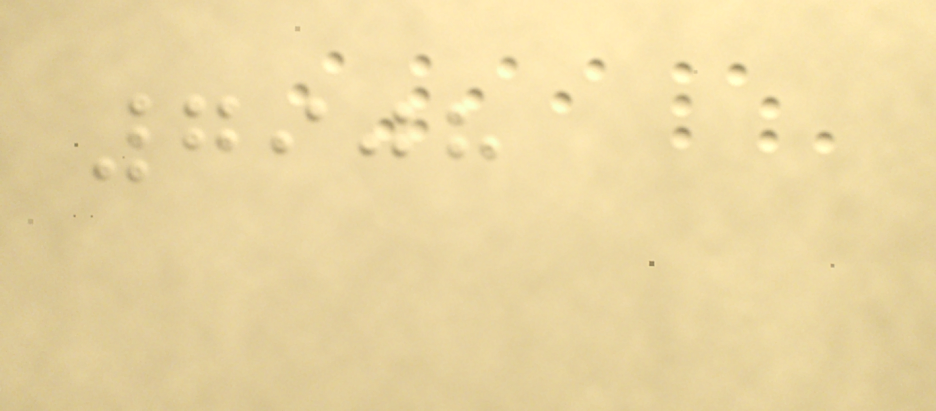7908
